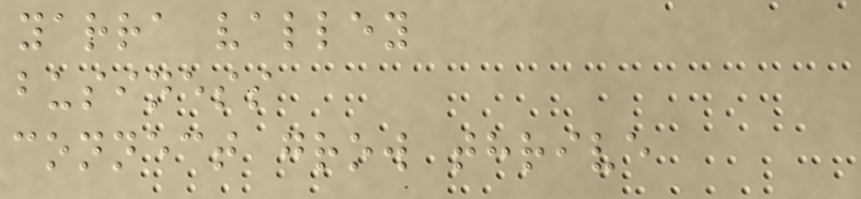yarra valley
business
connect grow thrive
